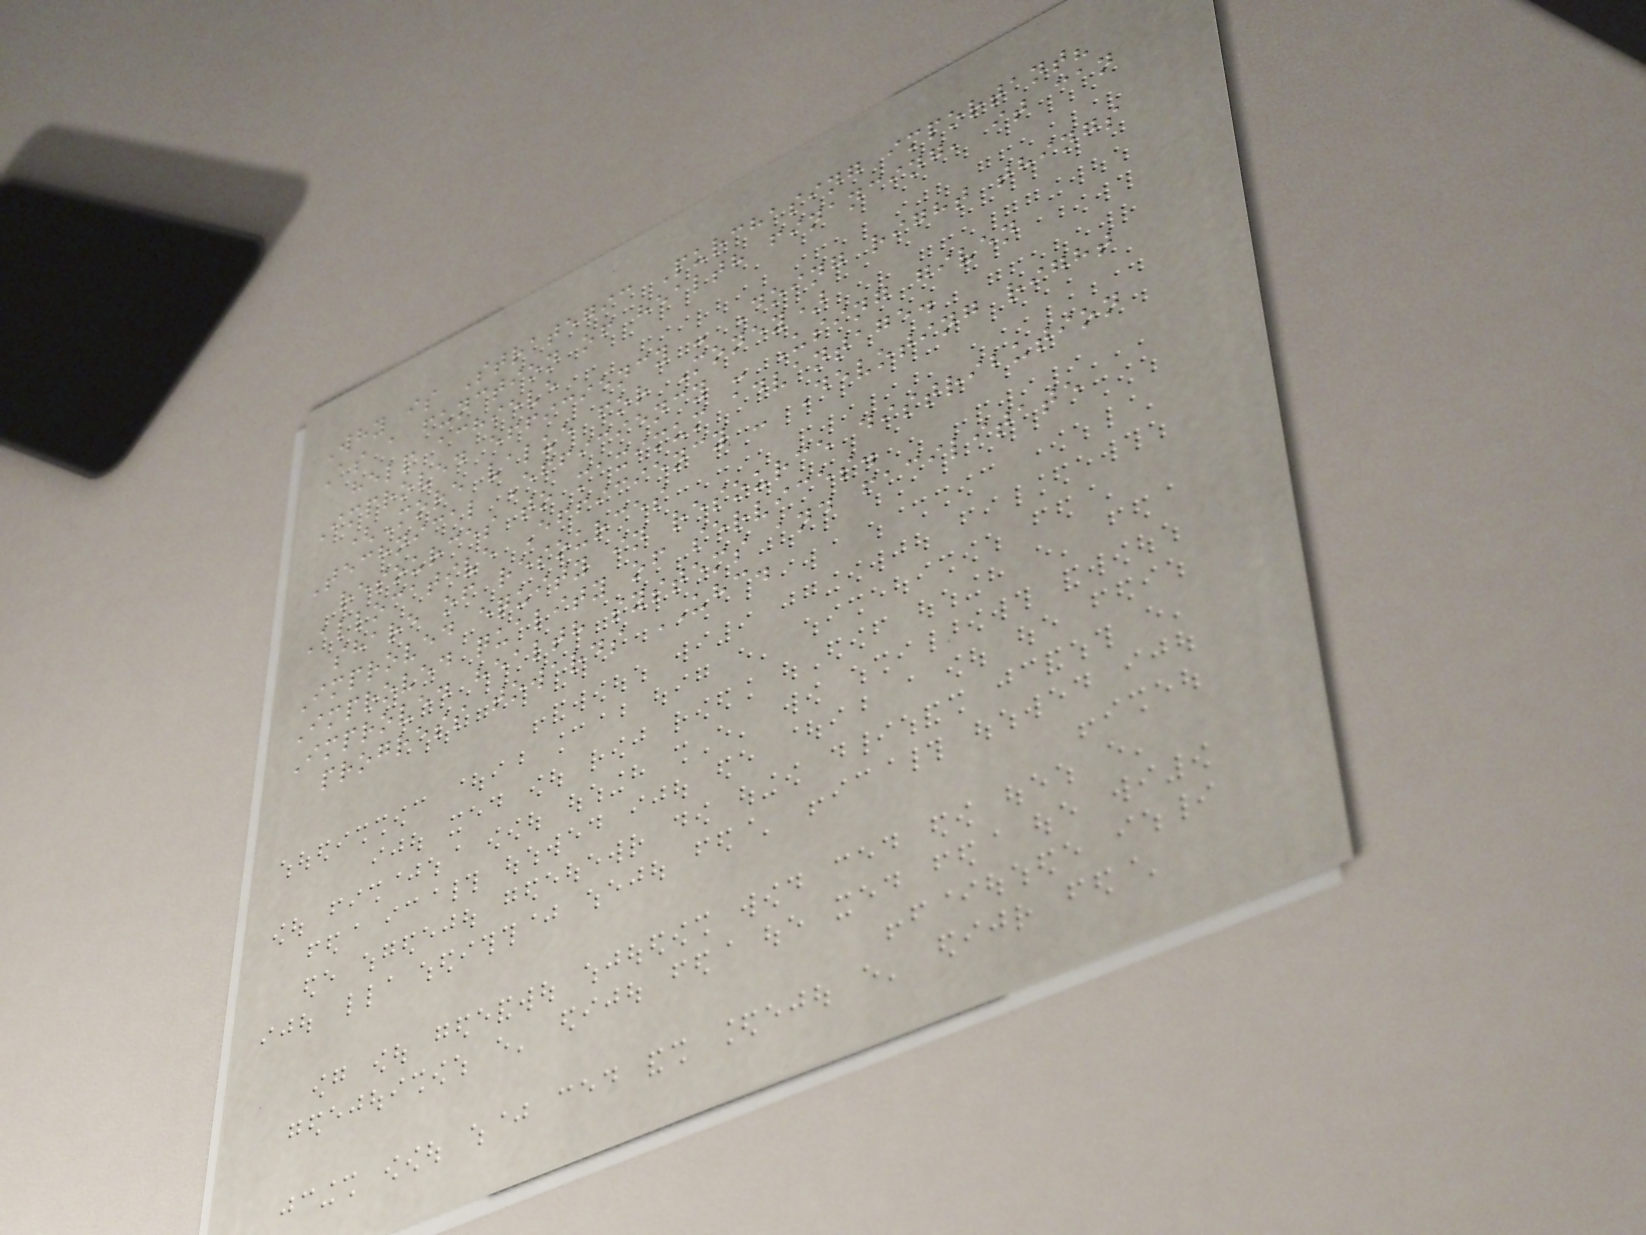Why is Strategic Purchasing important?
As a function of health financing, it can
help achieve
Improved efficiency - Doing right things
(More value for Money)
Technical Efficiency - Using given
resources to maximum advantage.
Allocative Efficiency - Devoting right
share of resources
Improved equity in resource distribution
Improved quality of services.
Improved health systems and facilitate
progress towards UHC.
